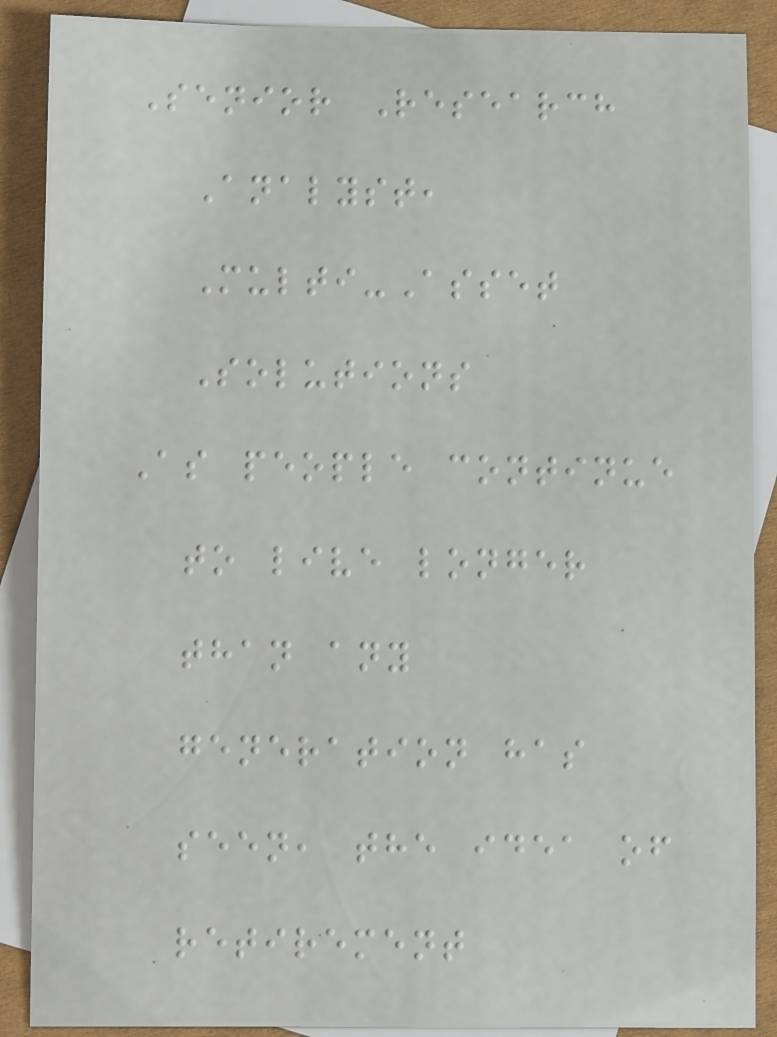Senior Research
Analyst,
Multi-Asset
Solutions
As people continue
to live longer
than any
generation has
seen, the idea of
retirement
